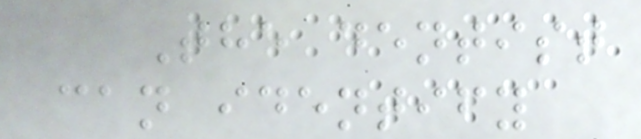The dentist
can identify
